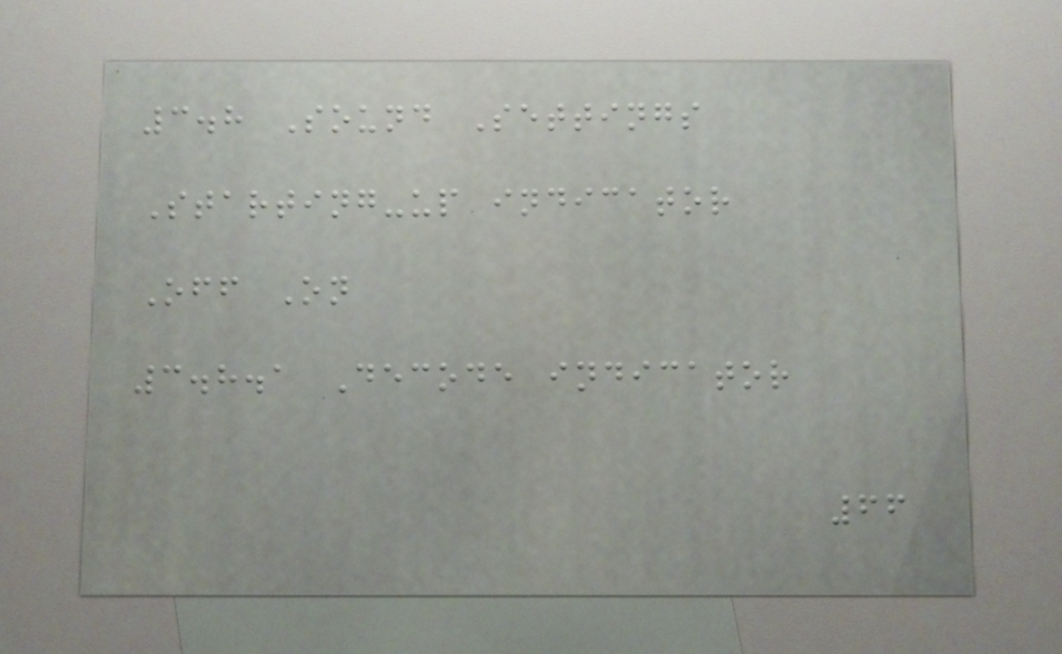3.8 Sound Settings
Starting-up indicator
Off On
3.8.1 Decode indicator
66
